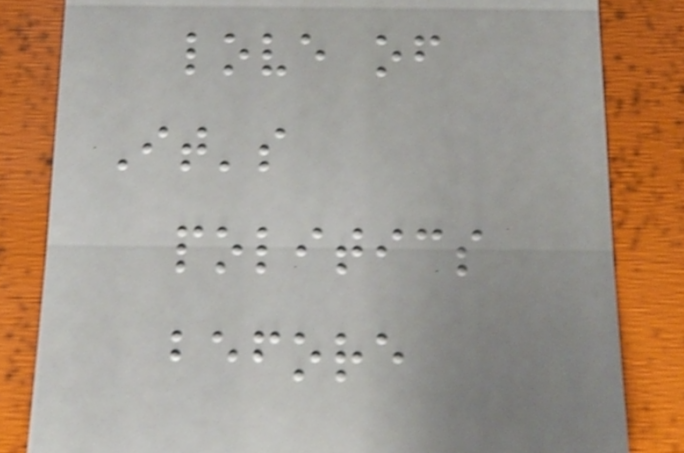love of
It's
politics
before
